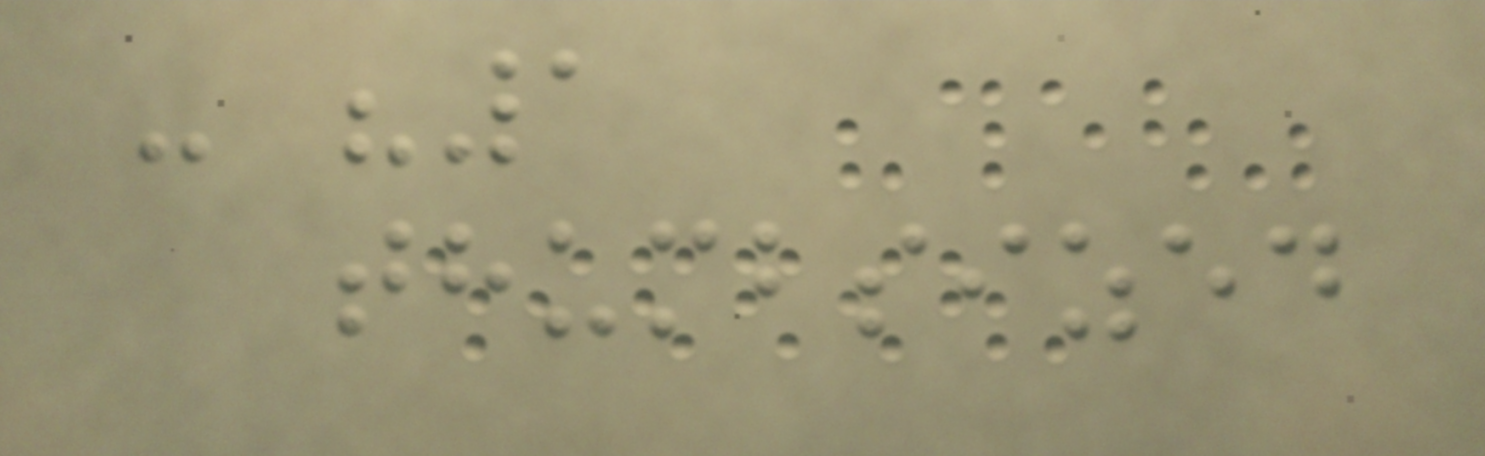- "1
thumbsized
